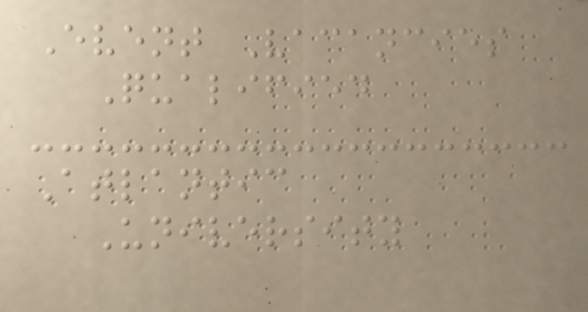Event Vacancies
Qualified
Atlantic
University
